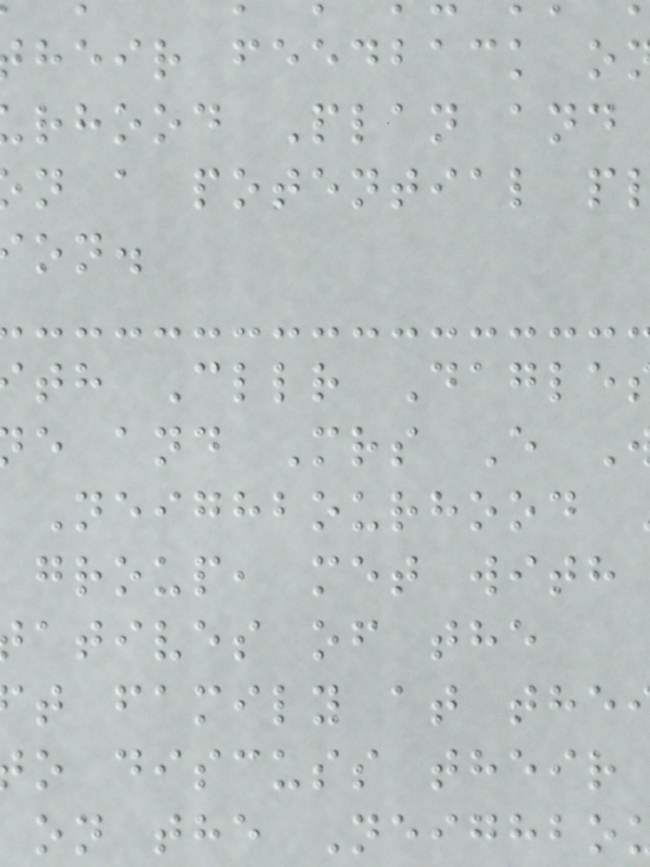heir feedback o
rhood Plan and
n a potential p
th Cllr Dagle
e and Mrs E
Neighbourhood
group, met with
atives of the
t family at the
o discuss their
on the Neighbo
